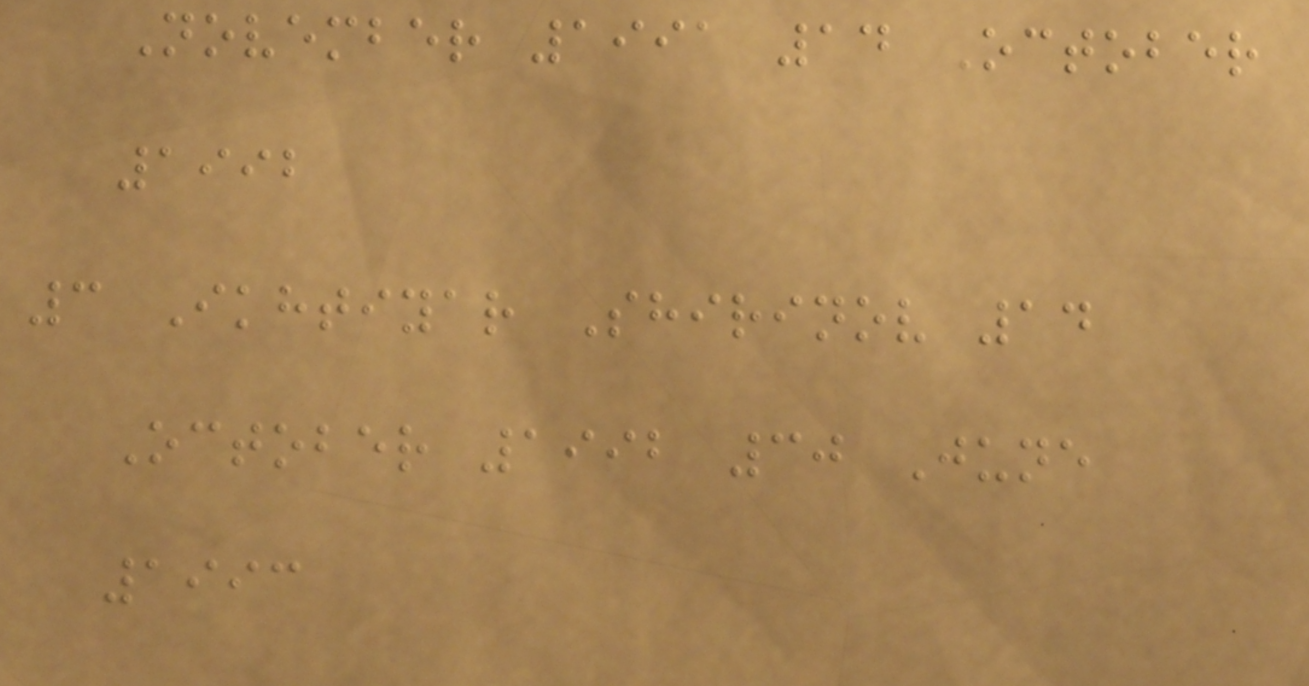November 1991 14 October
1992
3 Ikhtiyar Shirinov 14
October 1992 30 June
1993
